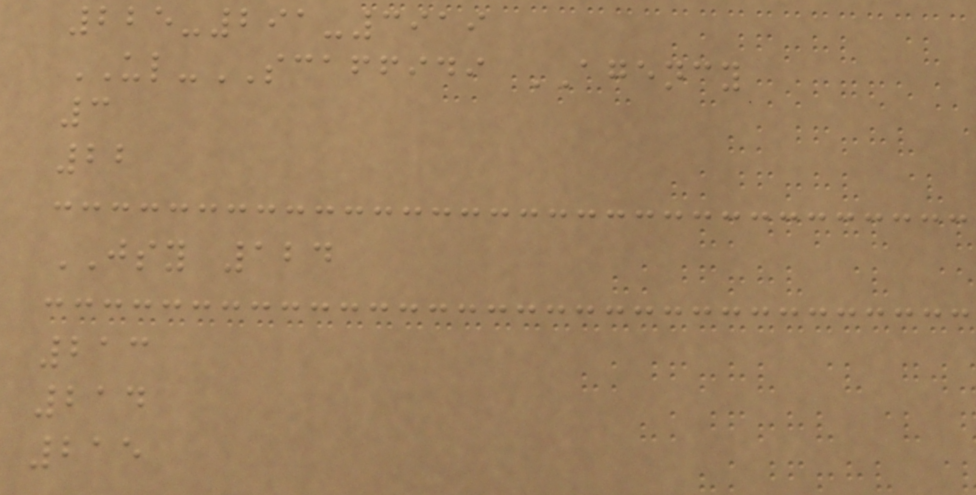225-291-3919
UL-SCAFFIDI AGENCY
3
22
JSY 124
213
214
215
